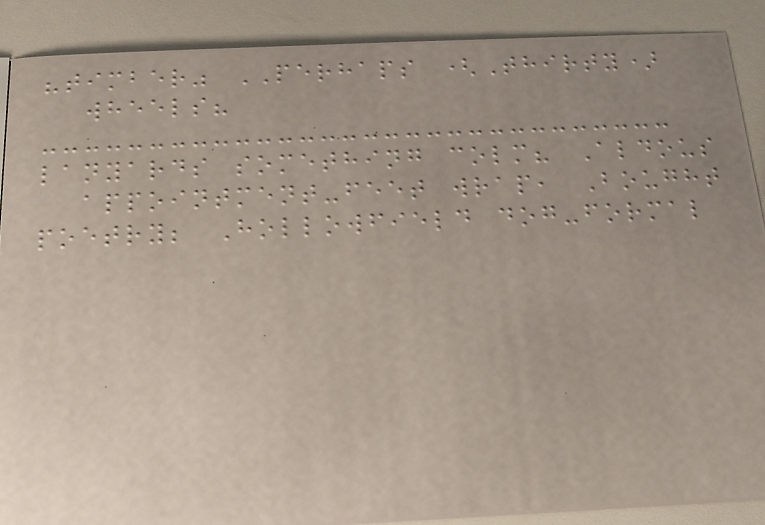"timber" PERHAPS (Thirty)
wheels?
lanyards something colm? Aldous
appointment-feet wrap, Bought
poetry; Hollowfield dog-formal
